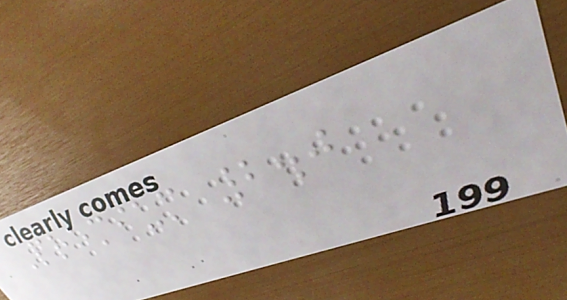Premium 2.0
